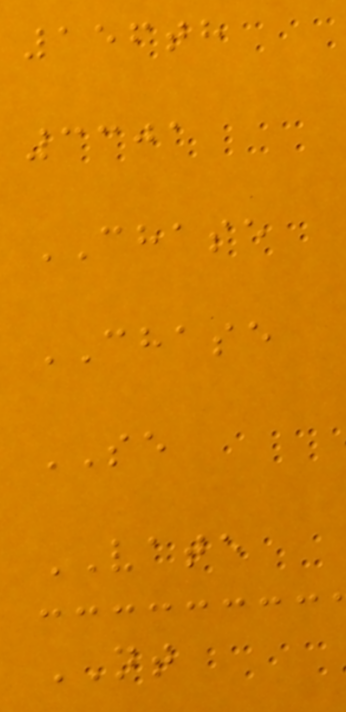156th
3301
CHASE
CHASE
SE
VATE
NT
